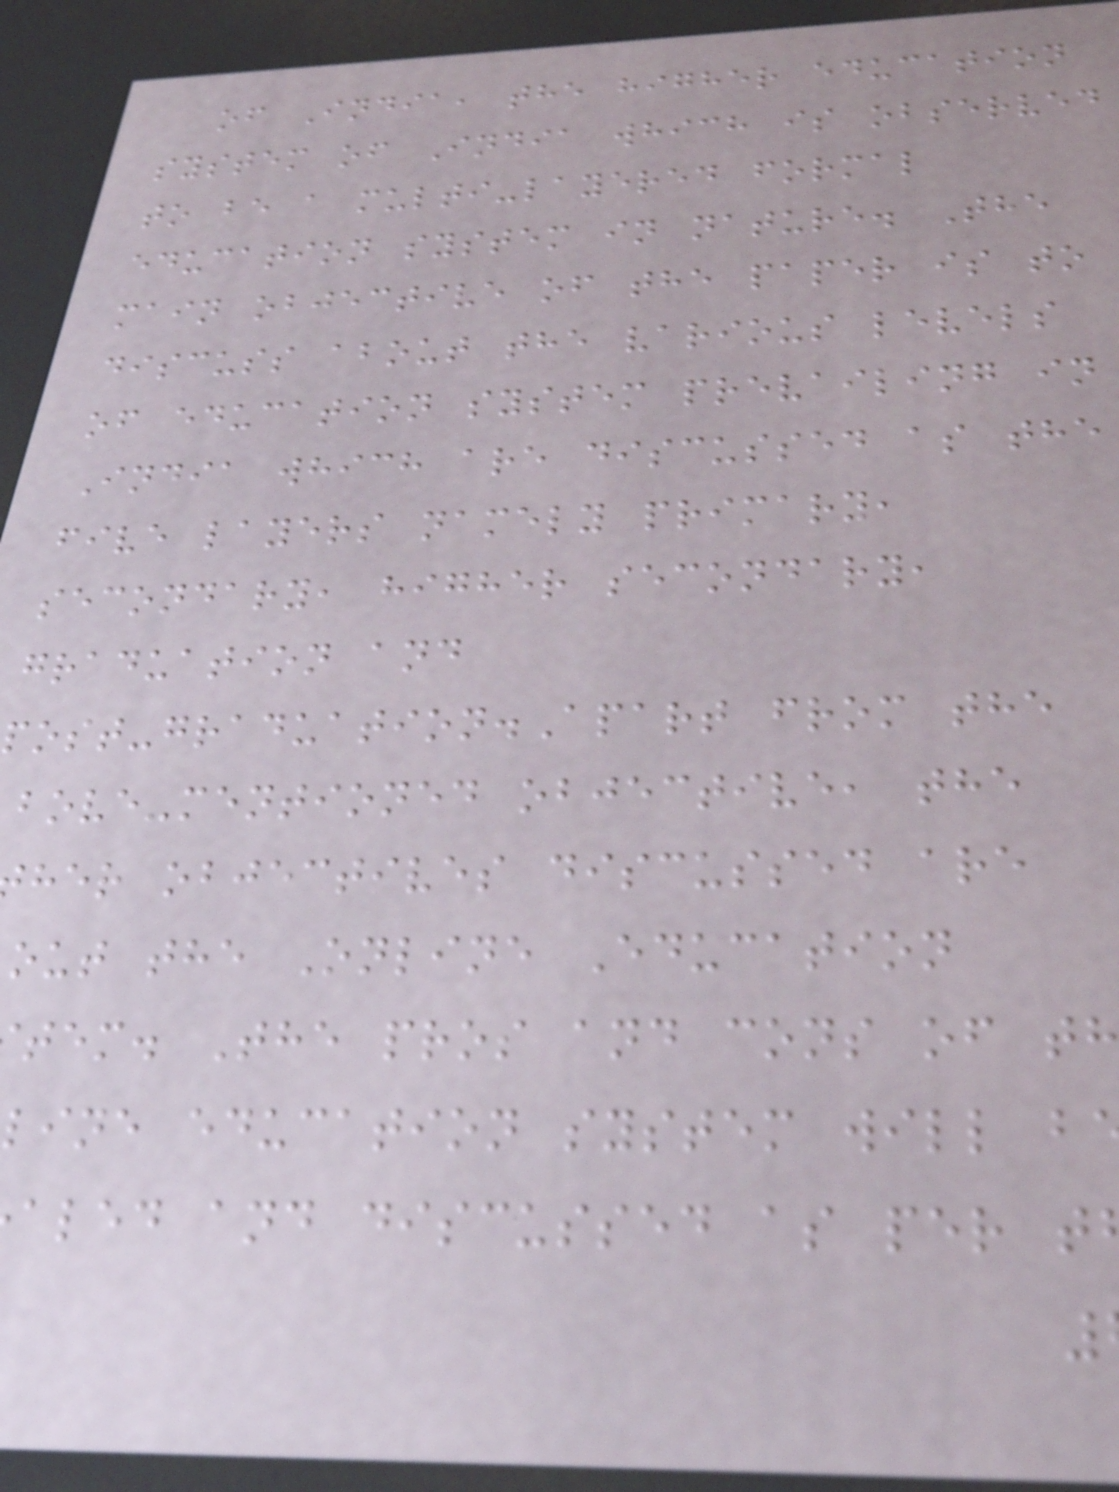of India, the higher education
system of India which is observed
to be a multi-layered formal
education system in nature. The
main objective of the paper is to
discuss about the various levels
of education system prevailing in
India which are discussed as the
five layers namely primary,
secondary, higher secondary,
graduation and
post-graduation.Apart from the
bove-mentioned objective, the
her objectives discussed are
out the Online Education
tem. The pros and cons of th
line education system will b
aled and discussed as per t
